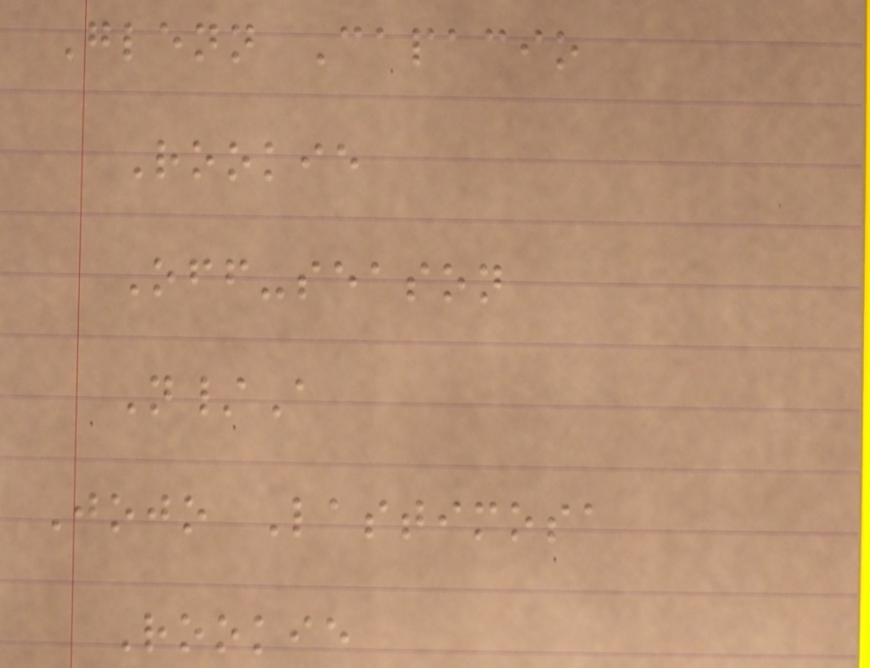Glenn Capacio
Rookie
Off-season
N/A
Jojo Lastimosa
Rookie
